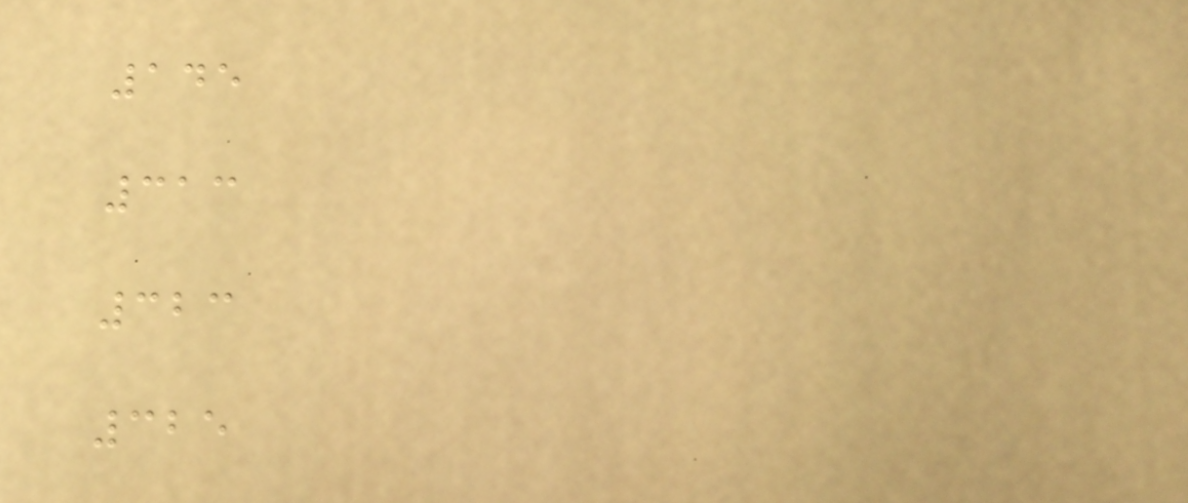145
313
323
325
